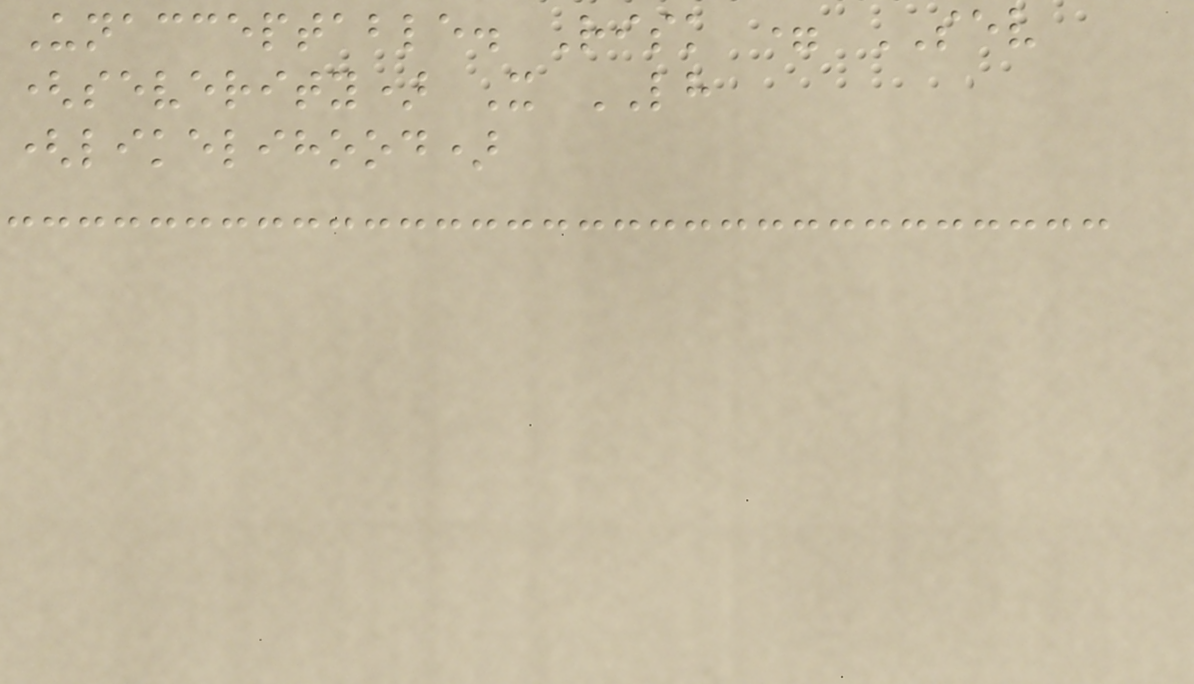Unacceptable. Risk = SEV
(severity) X LH
(likelihood)
